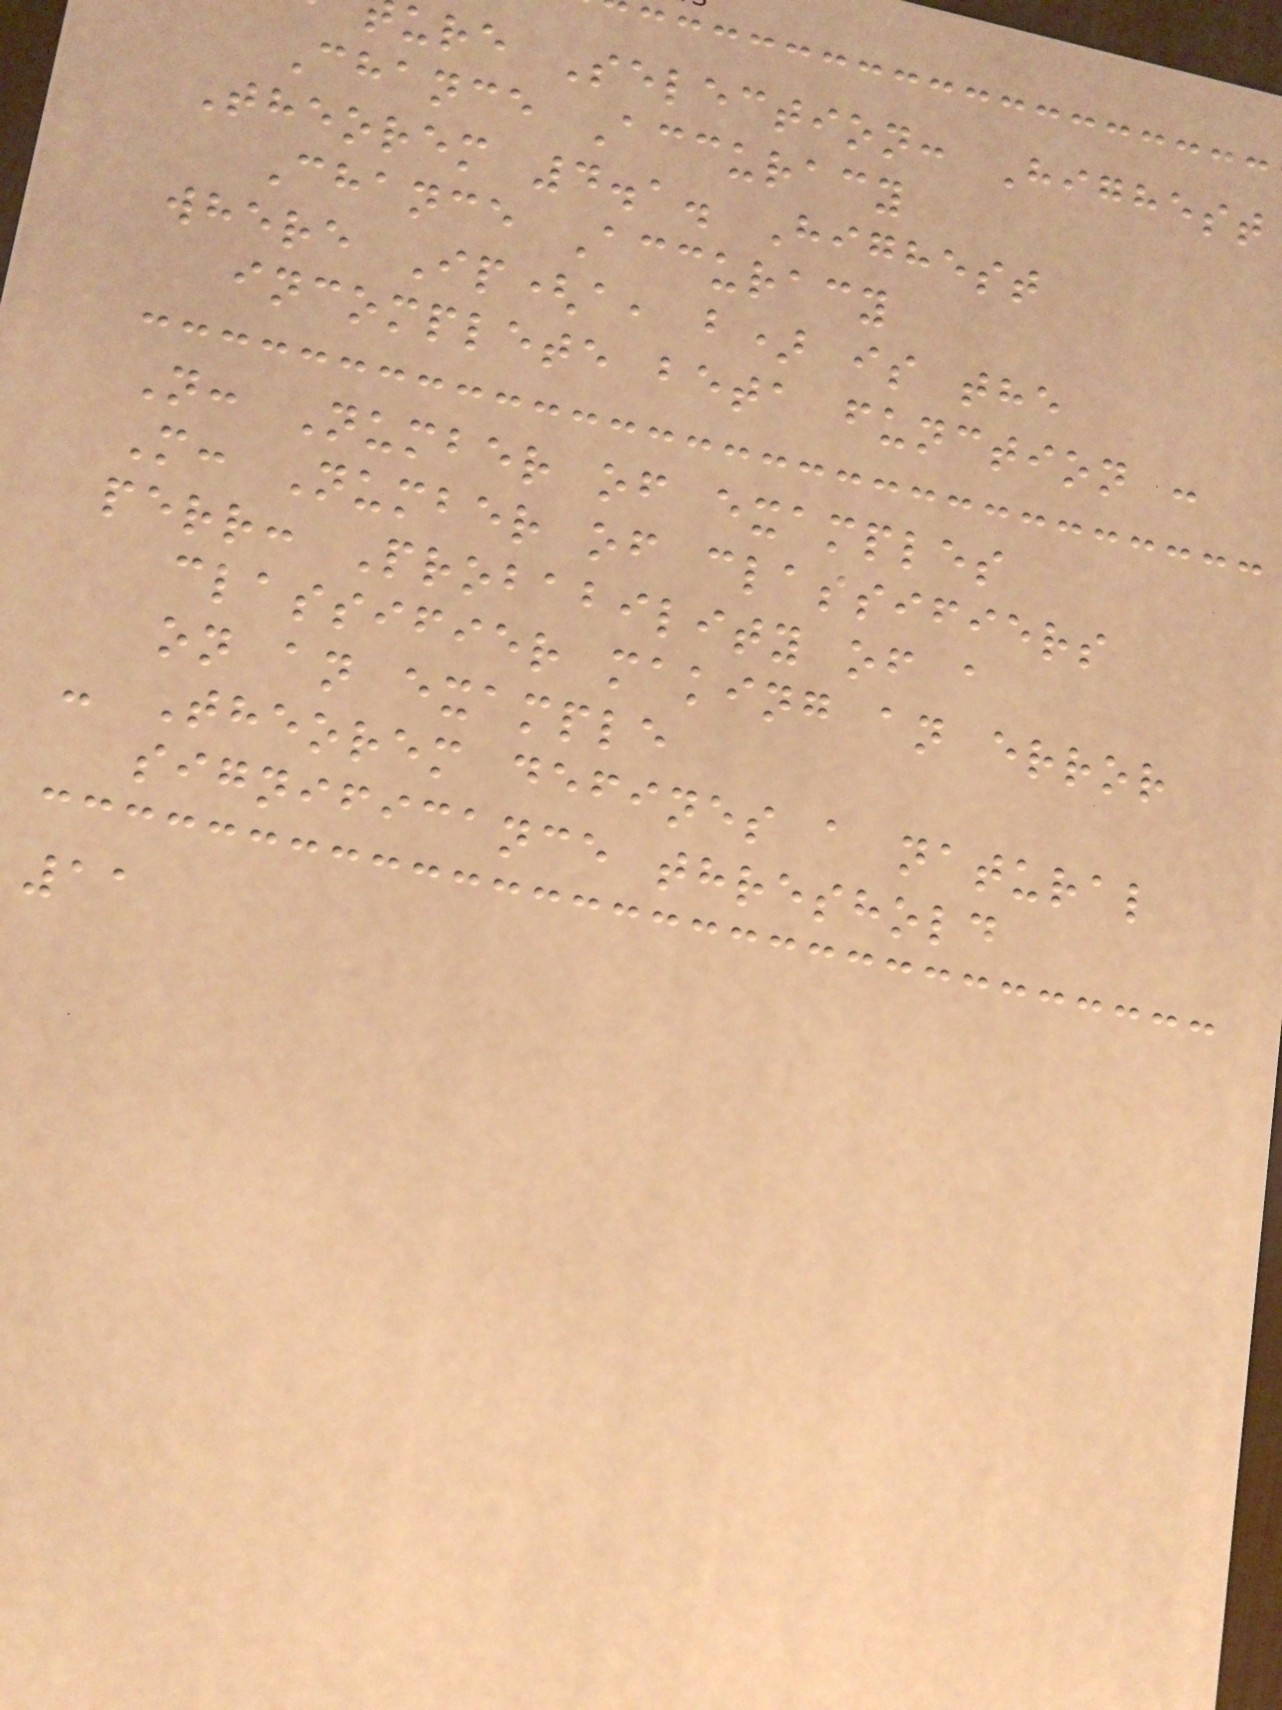ure Selection: Highest
Chance Accuracy
Theorem 4.1. Highest
Chance Accuracy
where Ip(a, b) is the
incomplete beta function :
N: Number of examples
M: Number of classifiers
perr: Probability of a
classifier making an error
on an example
- Theorem defines a natural
significance threshold
11
